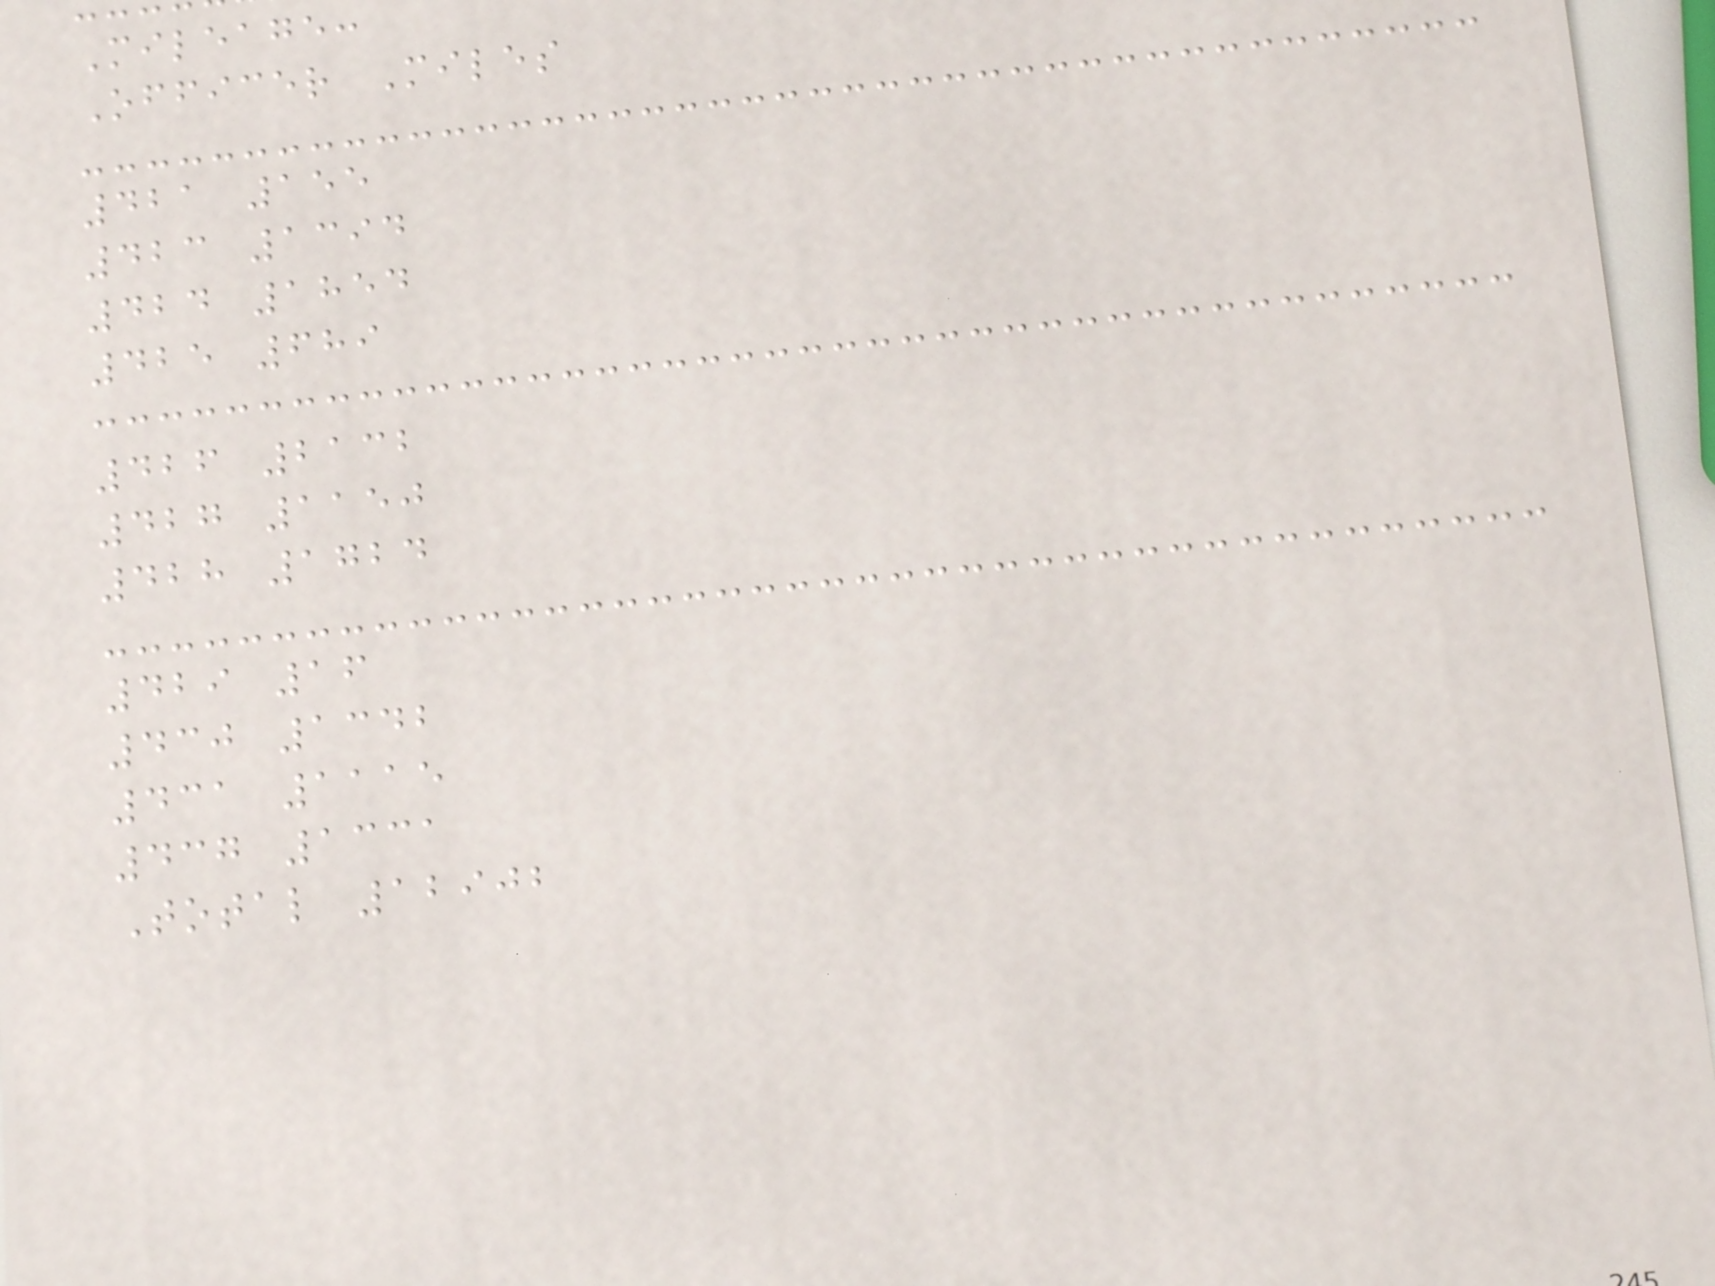Mileage:
Officer Miles
421 155
423 1394
424 1854
425 689
426 2132
427 1150
428 1724
429 16
430 1342
431 1115
437 1331
Total 12902
